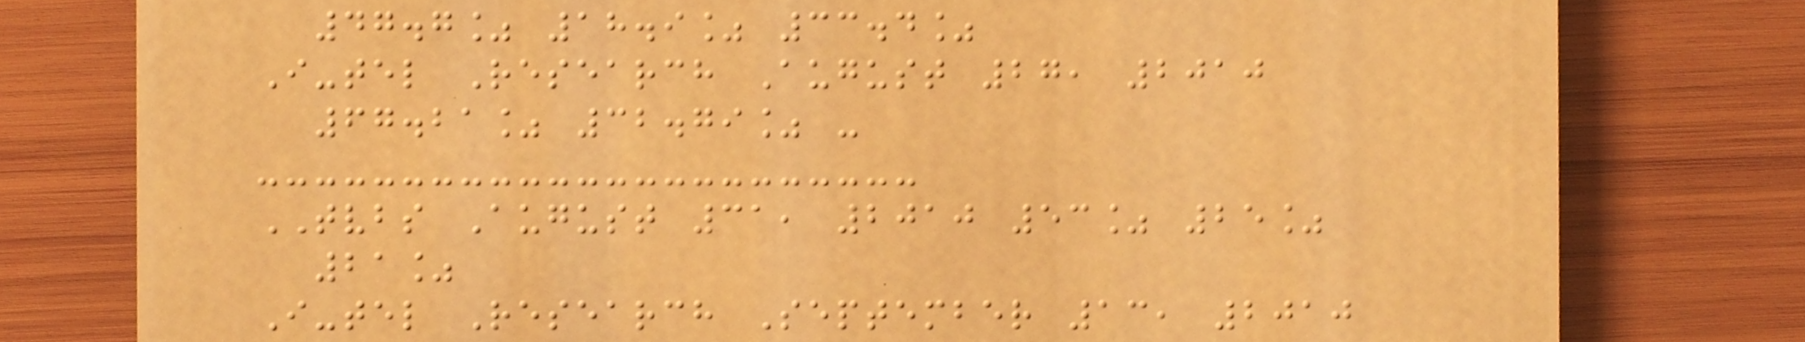47.7% 18.9% 33.4%
I-tel Research August 27, 2010
67.21% 32.79% -
TVBS August 31, 2010 53% 25%
21%
I-tel Research September 13, 2010
